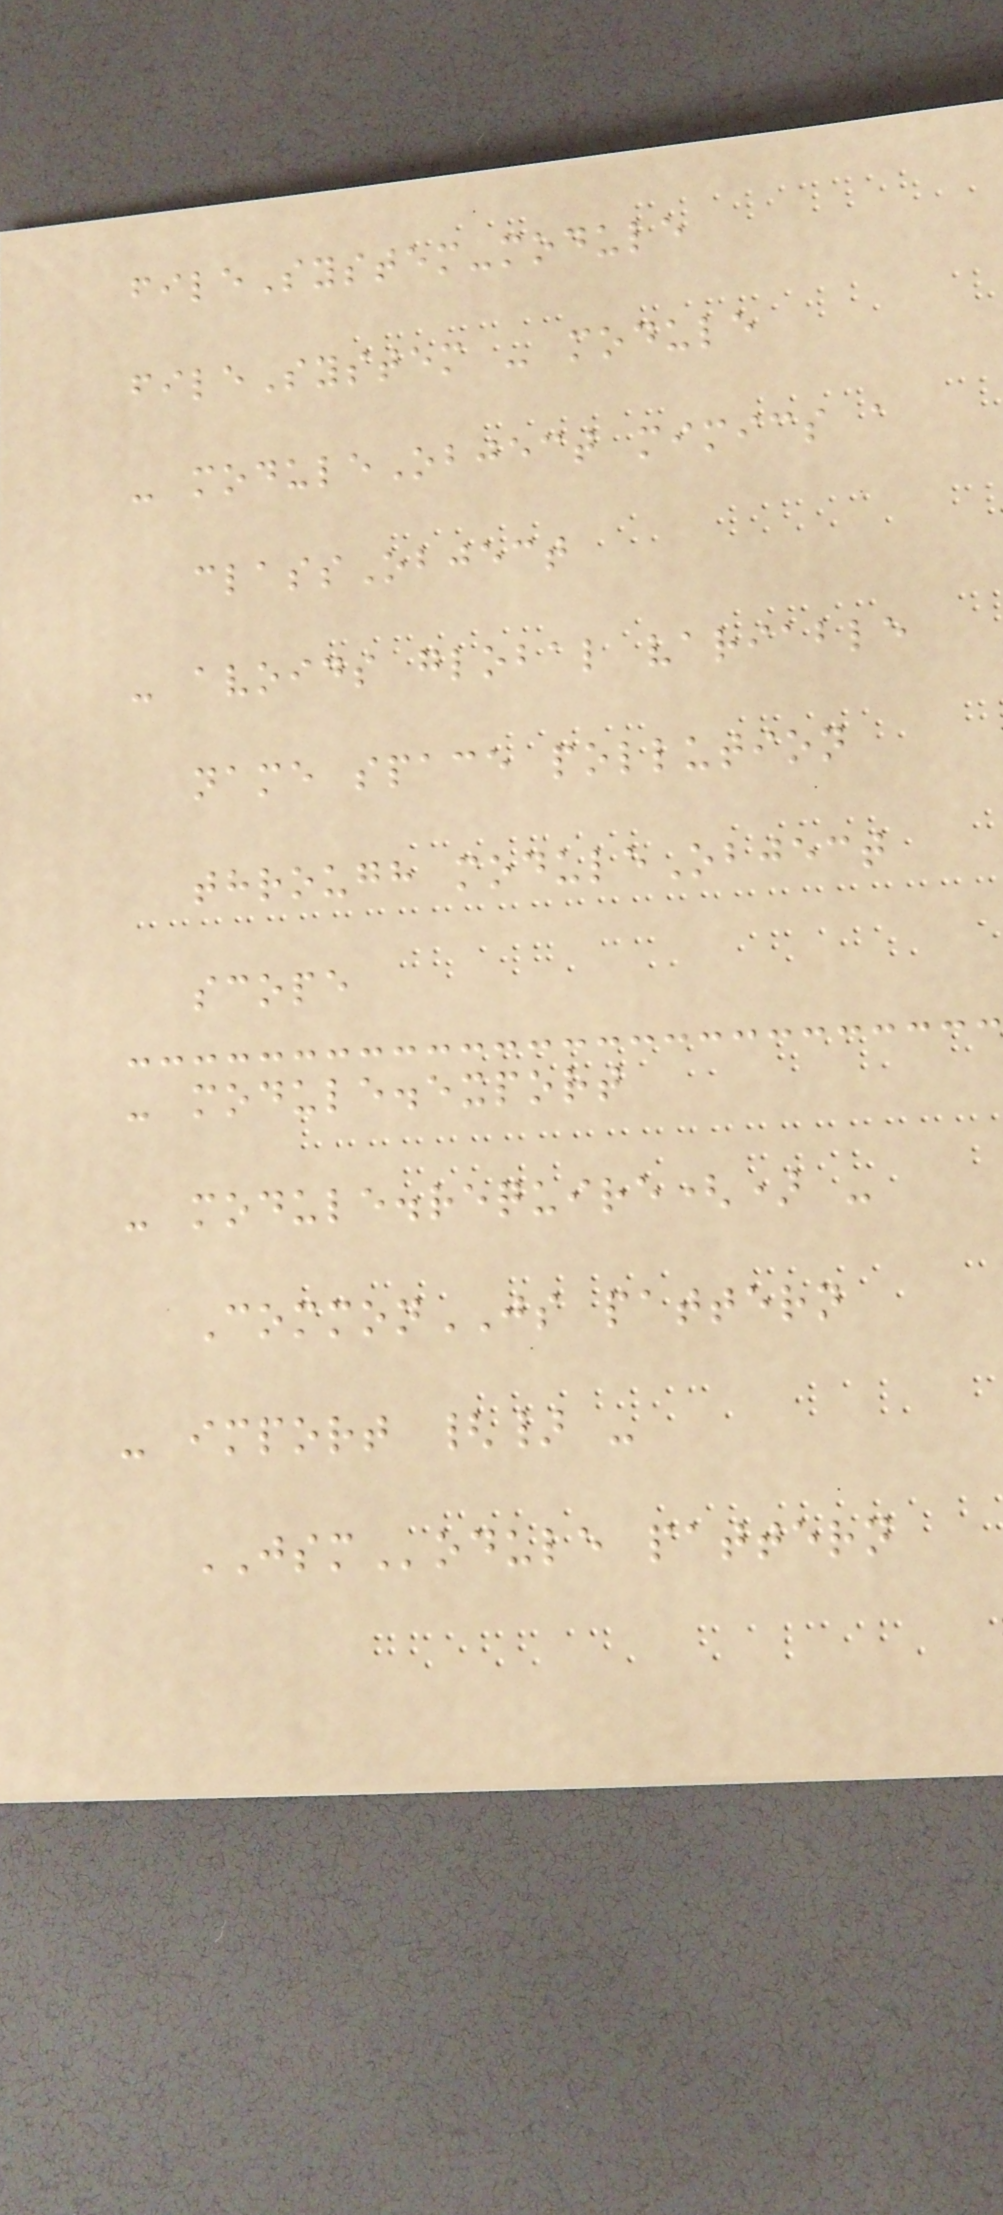fileSystem-module
fileSystem - module
- moduleObject mimics a
classObject
- avoids global variable
name space pollution
through moduleObject
scope
- module.export
- module.require() -
CommonJS pattern
- import {} -
JSModule pattern
